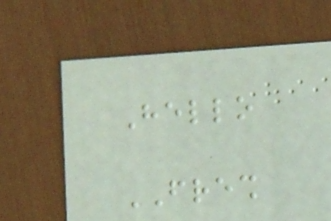Hello
FRESH
